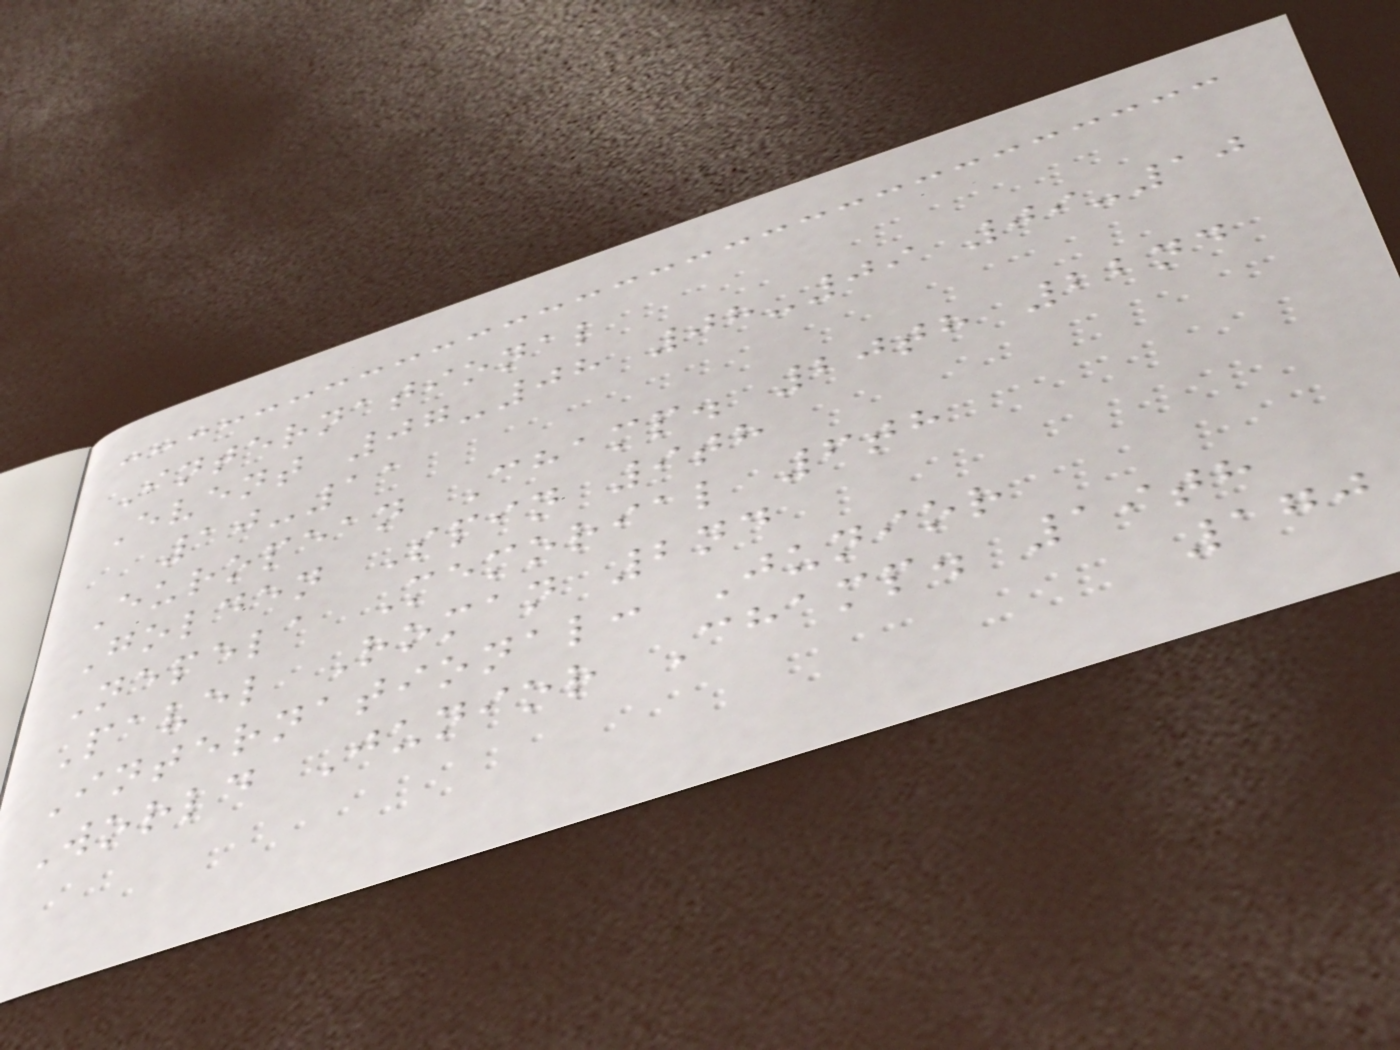International
Event 07-08 08-09 09-10
10-11
European Champ. 20th 22nd
Golden Spin 9th
Nepela Memorial 6th
Pavel Roman 2nd
International: Junior
World Junior Champ. 19th
170
